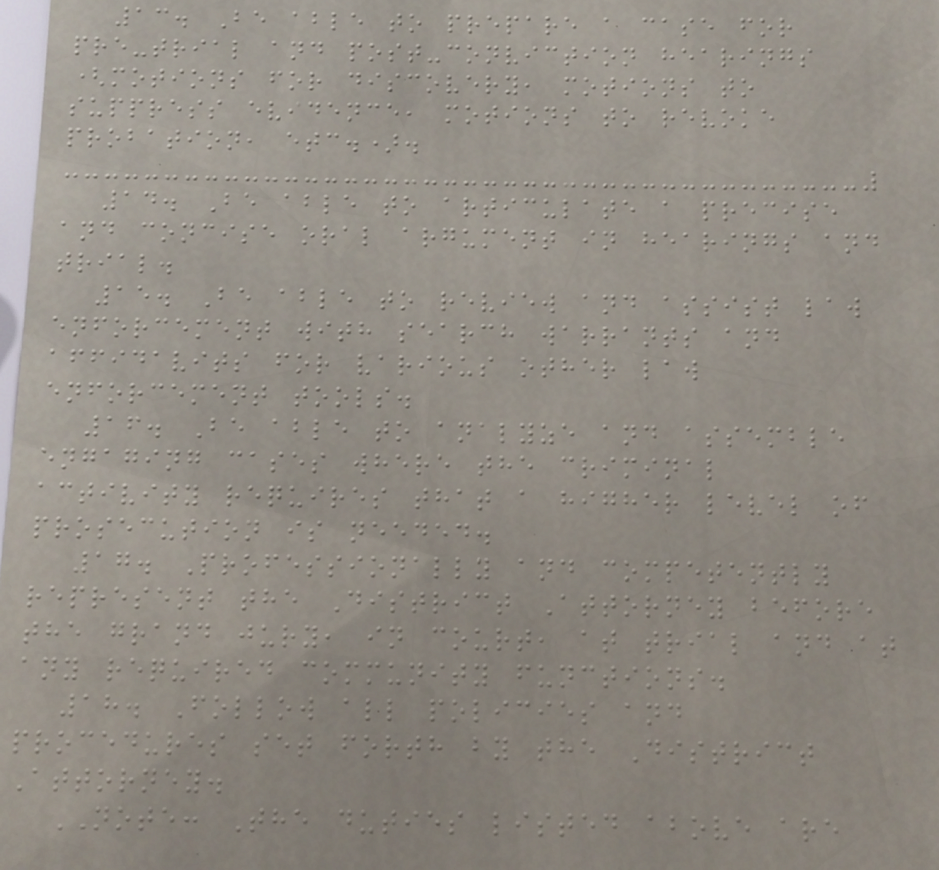13. Be able to prepare a case for
pre-trial and post-conviction hearings
(motions for discovery, motions to
suppress evidence, motions to revoke
probation, etc.).
14. Be able to articulate a precise
and concise oral argument in hearings and
trial.
15. Be able to review and assist law
enforcement with search warrants and
affidavits for various other law
enforcement tools.
16. Be able to analyze and assemble
engaging cases where the criminal
activity requires that a higher level of
prosecution is needed.
17. Professionally and competently
represent the District Attorney before
the grand jury, in court, at trial and at
any required community functions.
18. Follow all policies and
procedures set forth by the District
Attorney.
NOTE: The duties listed above are
